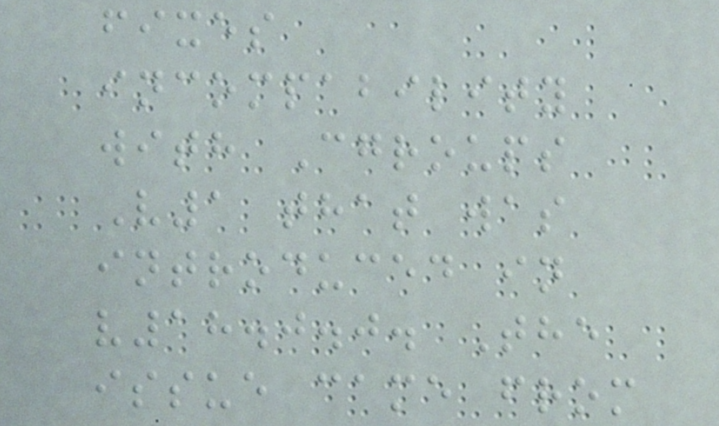fixes
incompability
with Cgroups
V1 that was
introduced in
v18.0.0. The
issue came from
